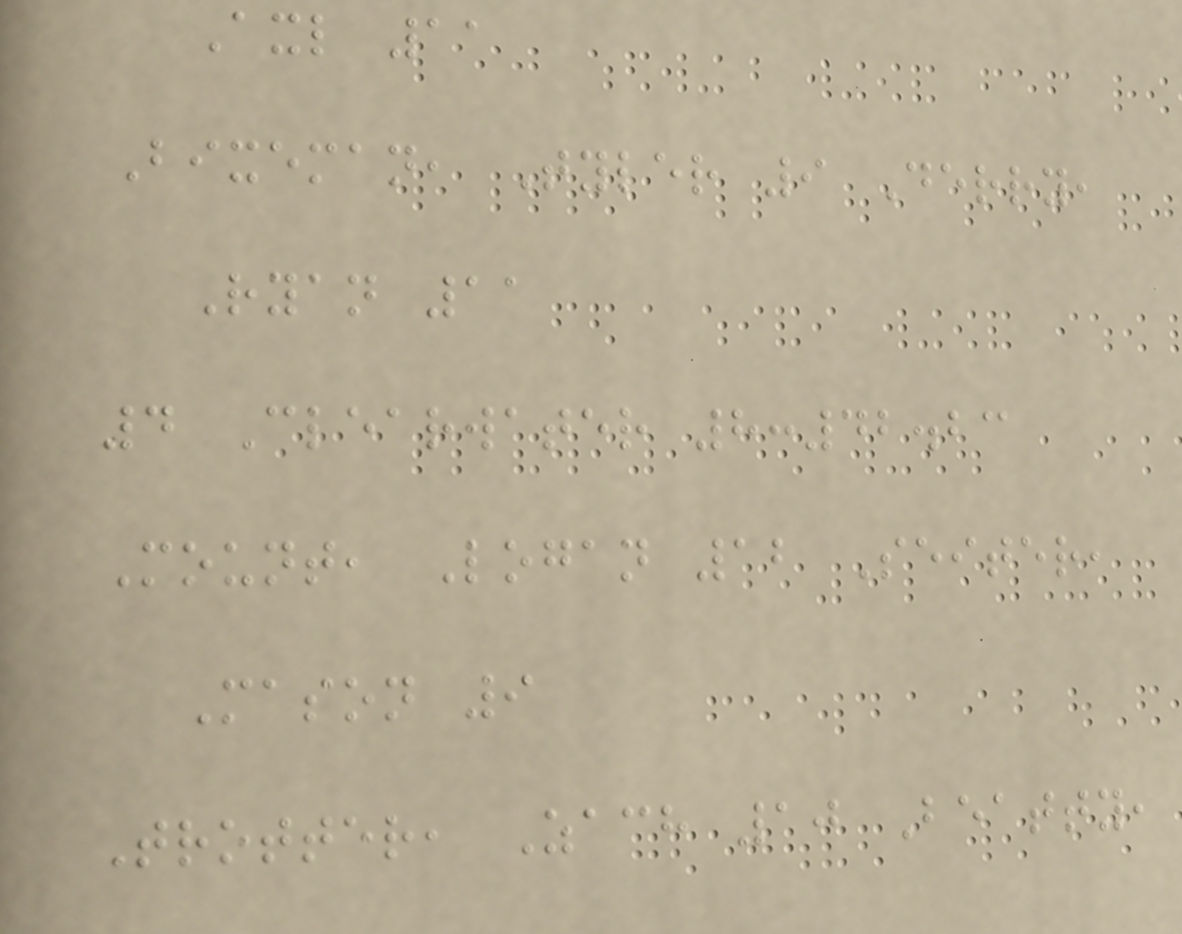Axl 11
Bixeman, Tyler 9 Derry,
Ryan 11
4 Clearwater 8:42.23
Mount, Logan 12 Seiter,
Mason 9
Trotter, Zach 10 Beatty,
